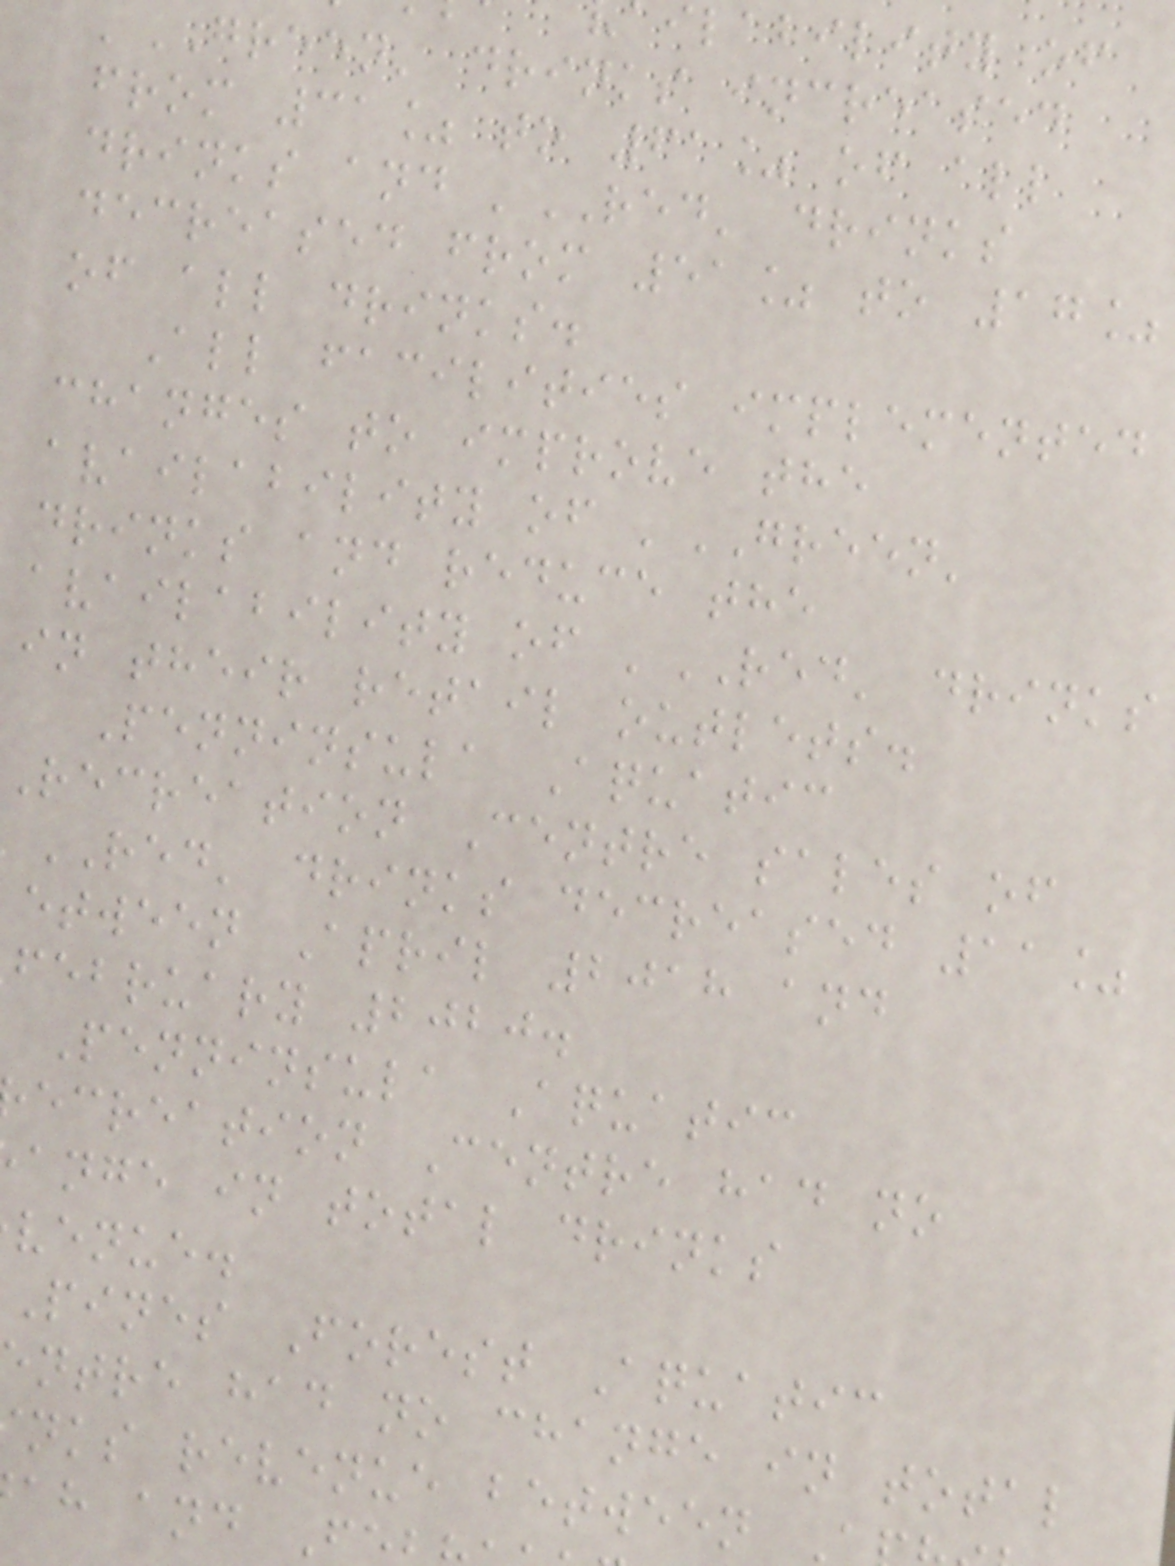ilability of
'GREEN' drinks increased
from 31% to 61% of all
drinks and 'RED' drinks
decreased from 51% to 17%
of all drinks.
All facilities implemented
changes to improve the
availability of 'GREEN'
drinks and reduce the
availability of 'RED' drinks
in their retail outlets.
Penninsula Aquatic
Recreation Centre sales of
RED' drinks decreased 11%
etween April 2018 and
february 2020.
Penninsula Aquatic
ecreation Centre had no
ange in total drinks
venue.
Pines Forest Aquatic
ntre had no change in total
nks revenue between
ah and F
